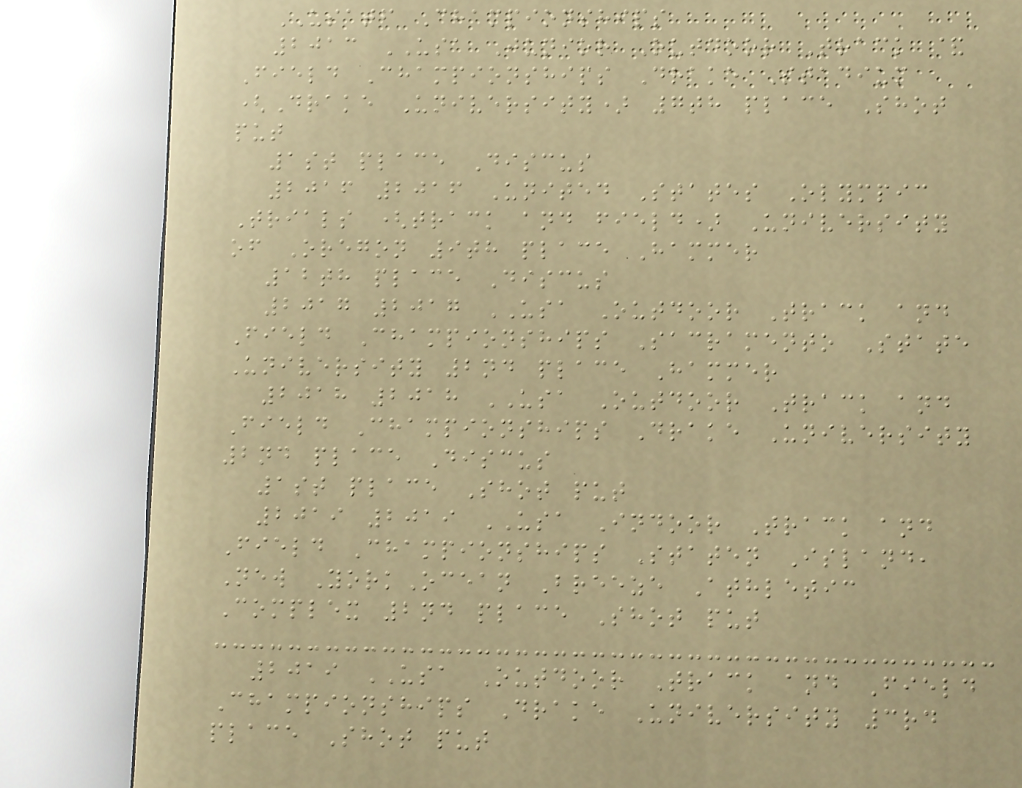USATF Championships
2013 USA Junior Outdoor Track &
Field Championships Drake Stadium
(Drake University) 7th place Shot
put
1st place Discus
2016 2016 United States Olympic
Trials (track and field) University
of Oregon 9th place Hammer
12th place Discus
2017 2017 USA Outdoor Track and
Field Championships Sacramento State
University 2nd place Hammer
2018 2018 USA Outdoor Track and
Field Championships Drake University
2nd place Discus
1st place Shot put
2019 2019 USA Indoor Track and
Field Championships Staten Island,
New YorkOcean Breeze Athletic
Complex 2nd place Shot put
2019 USA Outdoor Track and Field
Championships Drake University 3rd
place Shot put
